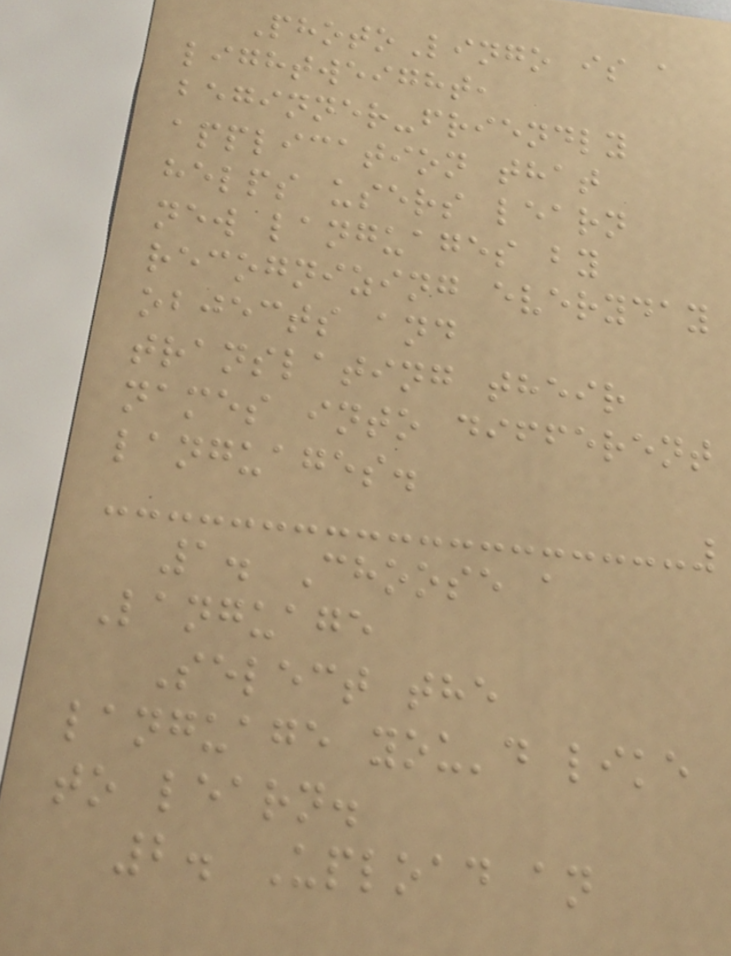PhotoLingo is a
lightweight,
beginner-friendly
application that
helps users learn
new languages by
recognizing everyday
objects and
translating their
names into different
languages.
1. Choose a
Language
Select the
language you'd like
to learn.
2. Upload an
